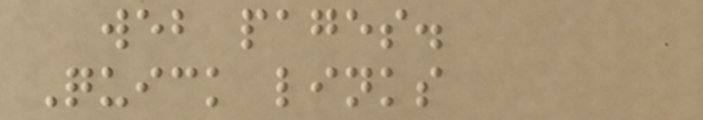web pages.
Quick links
